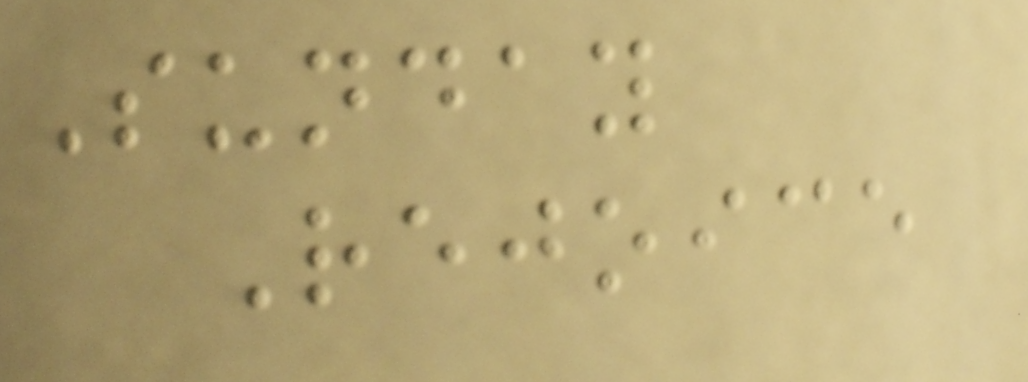Sunday
Rejoice
